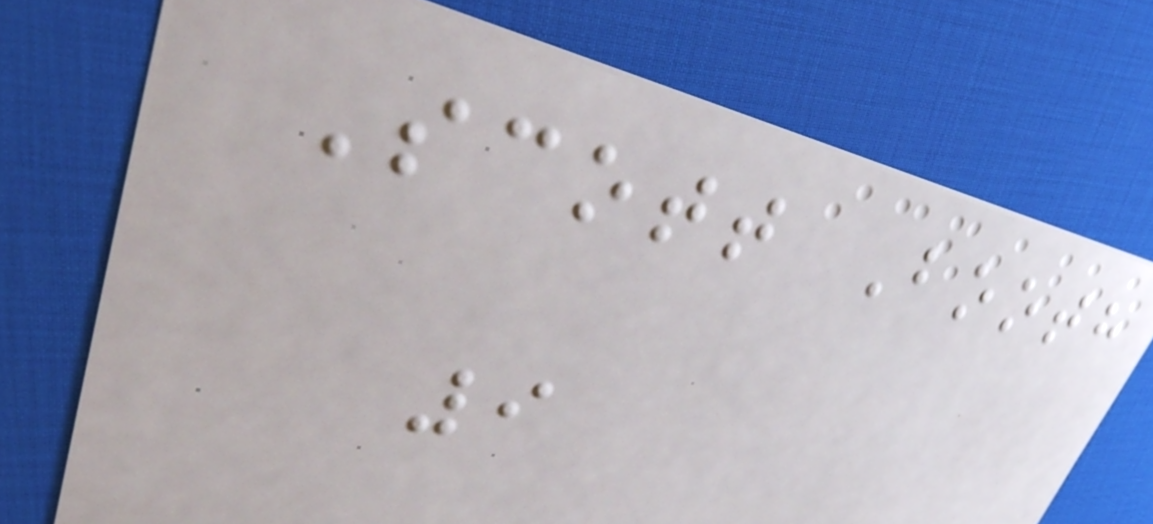Scott Booth
9
